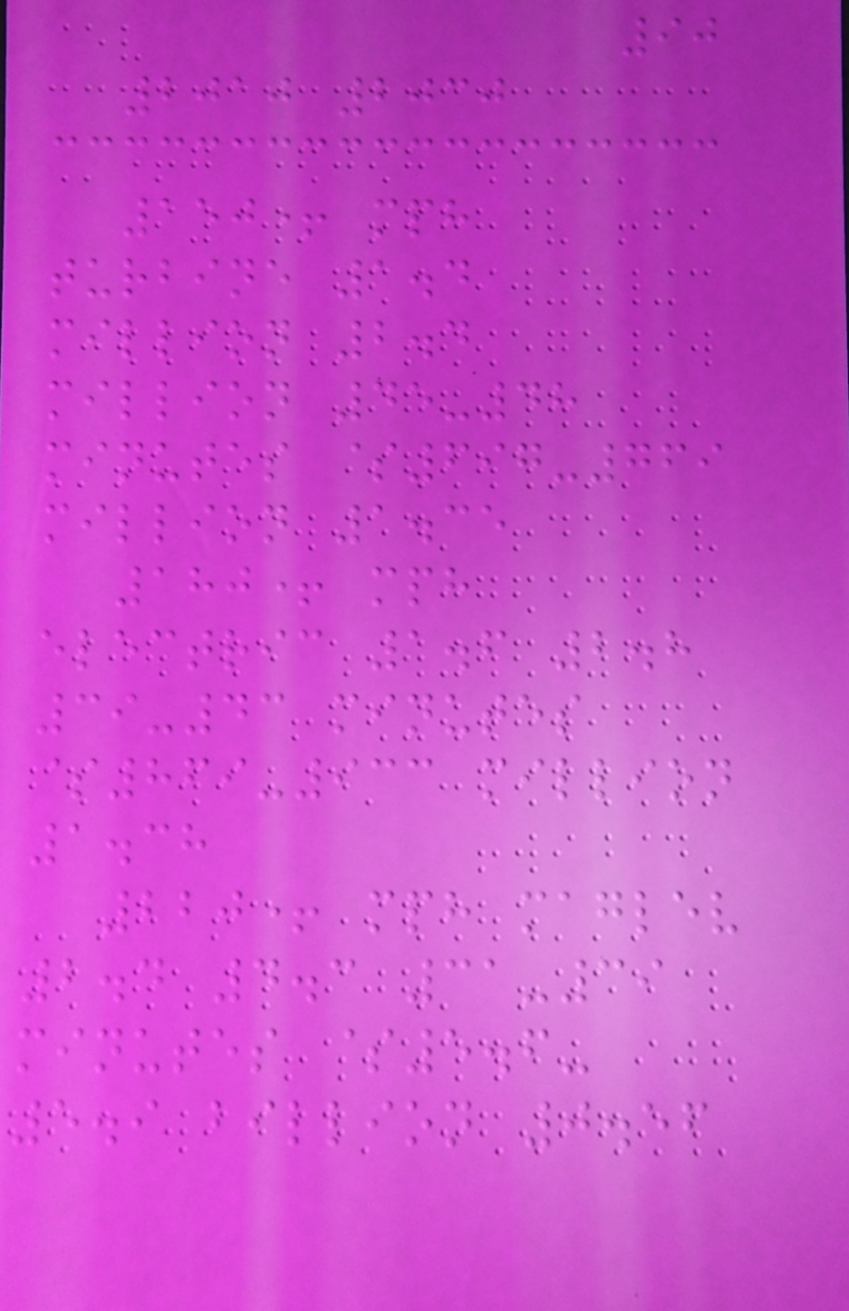90
2010 2030
150+ mph
turbine 1.4
million 2.4
million 45-48
minutes $697-769
million 1.35
180+ mph
electric 1.6 2.8
39-43 minutes
$869-933 million
1.38
220+ mph maglev
2.4 4.3 31-39
minutes $5.6-
5.9 billion 0.56
